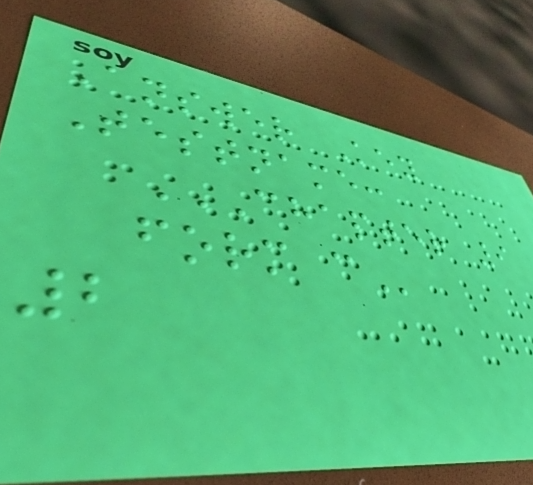Answer Key
Testname:
CHAPTER 9
FORM C
2
